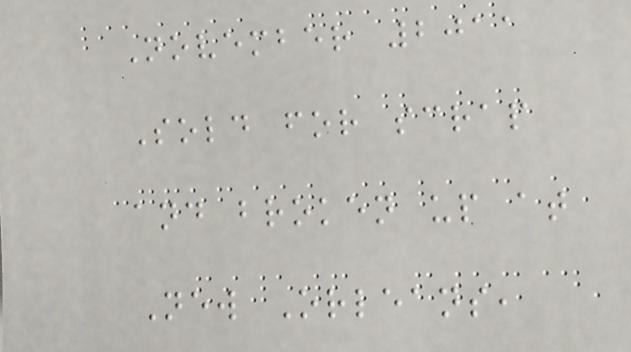November 2011
Sold for scrap
and broken up at
New Orleans,
